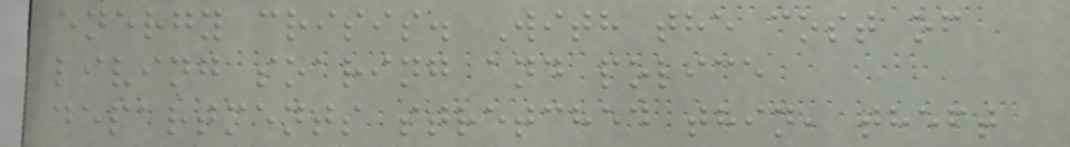energy crisis. With the cost of
living soaring and police
departments stretched thin, theft
